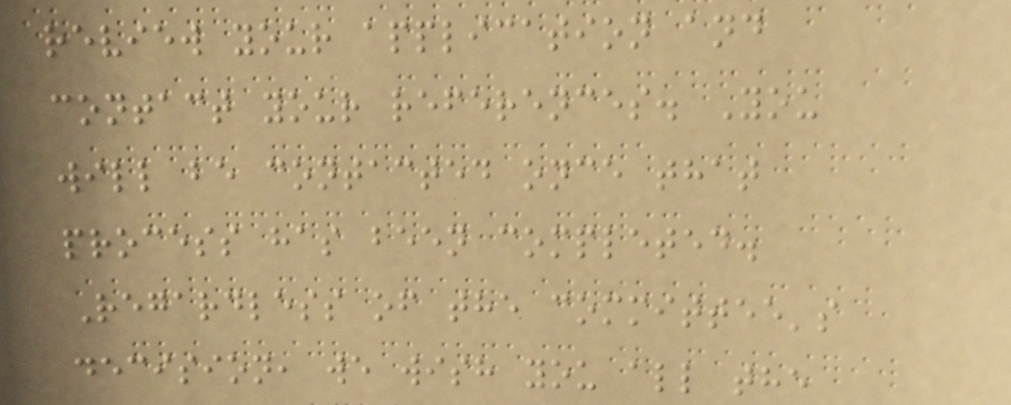review your application and
contact your references. You
will be contacted once that
process has been completed.
Regardless of the committee's
decision, we wish you all the
